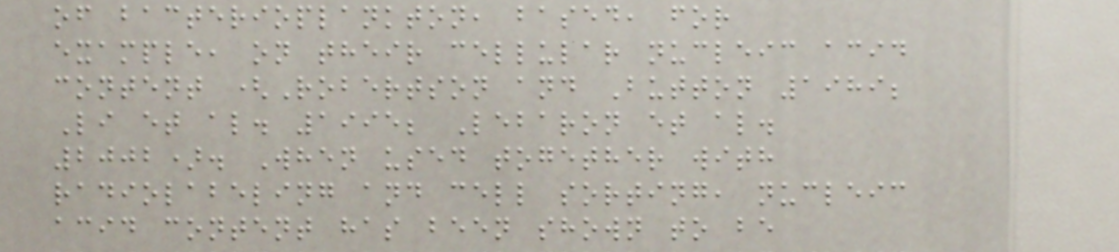of bacterioplankton, based, for
example, on their cellular nucleic acid
content (Robertson and Button 1989;
Li et al. 1995; Lebaron et al.
2002). When used together with
radiolabeling and cell sorting, nucleic
acid content has been shown to be
